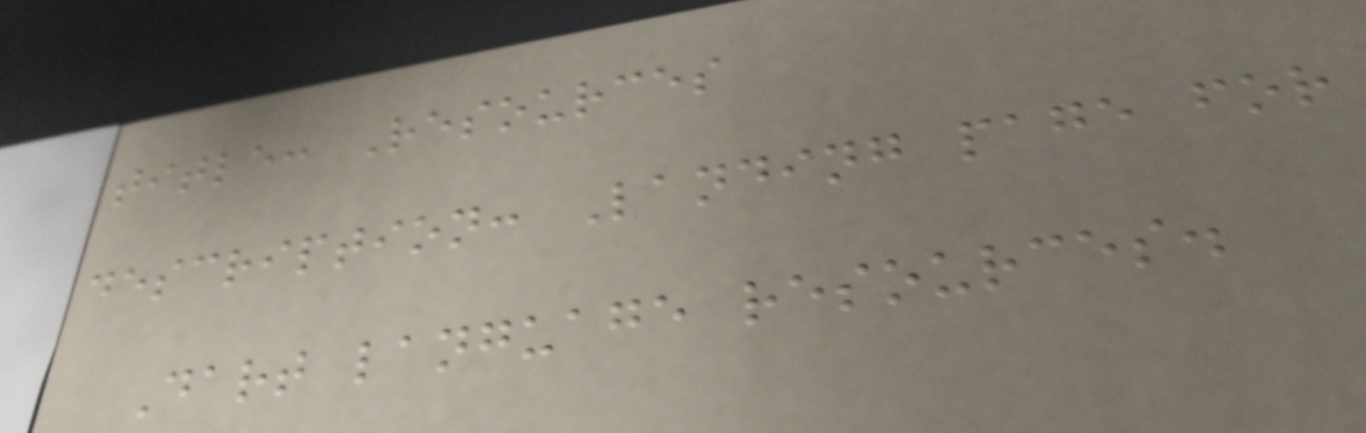title: Resources
description: Landing page for
Dart language resources.
